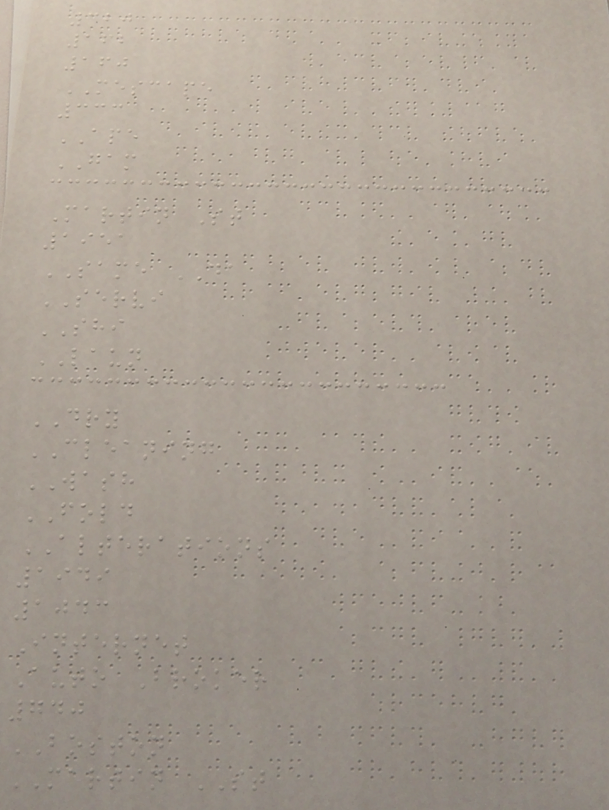320
162
160
MESCAPE
333
APE
GAM
Martin St
1951
SAME DA
SERVI
SHI
LAUN
DRY
CLEANING
WASH
FOLD
ALTERATIONS
1949
1043
Internet
Auto Broker
740
BOSTON
MARTIN ST
